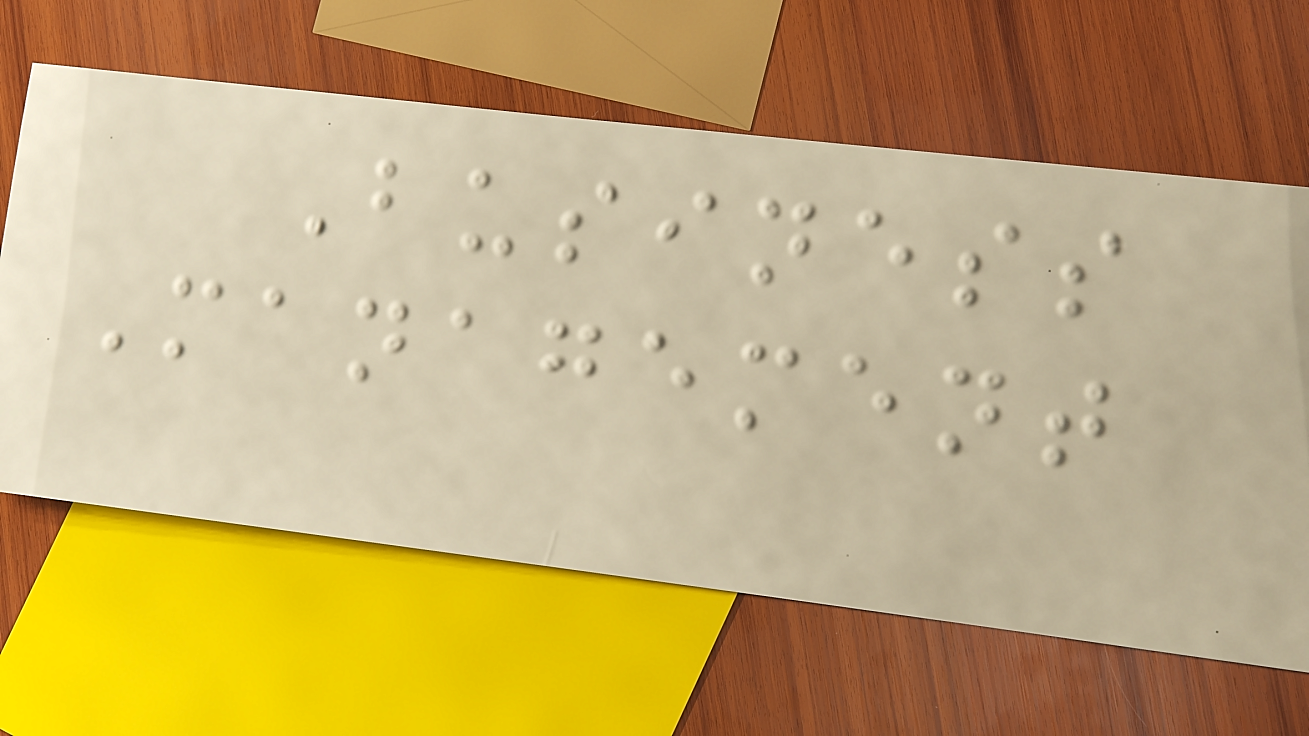Business
Management
